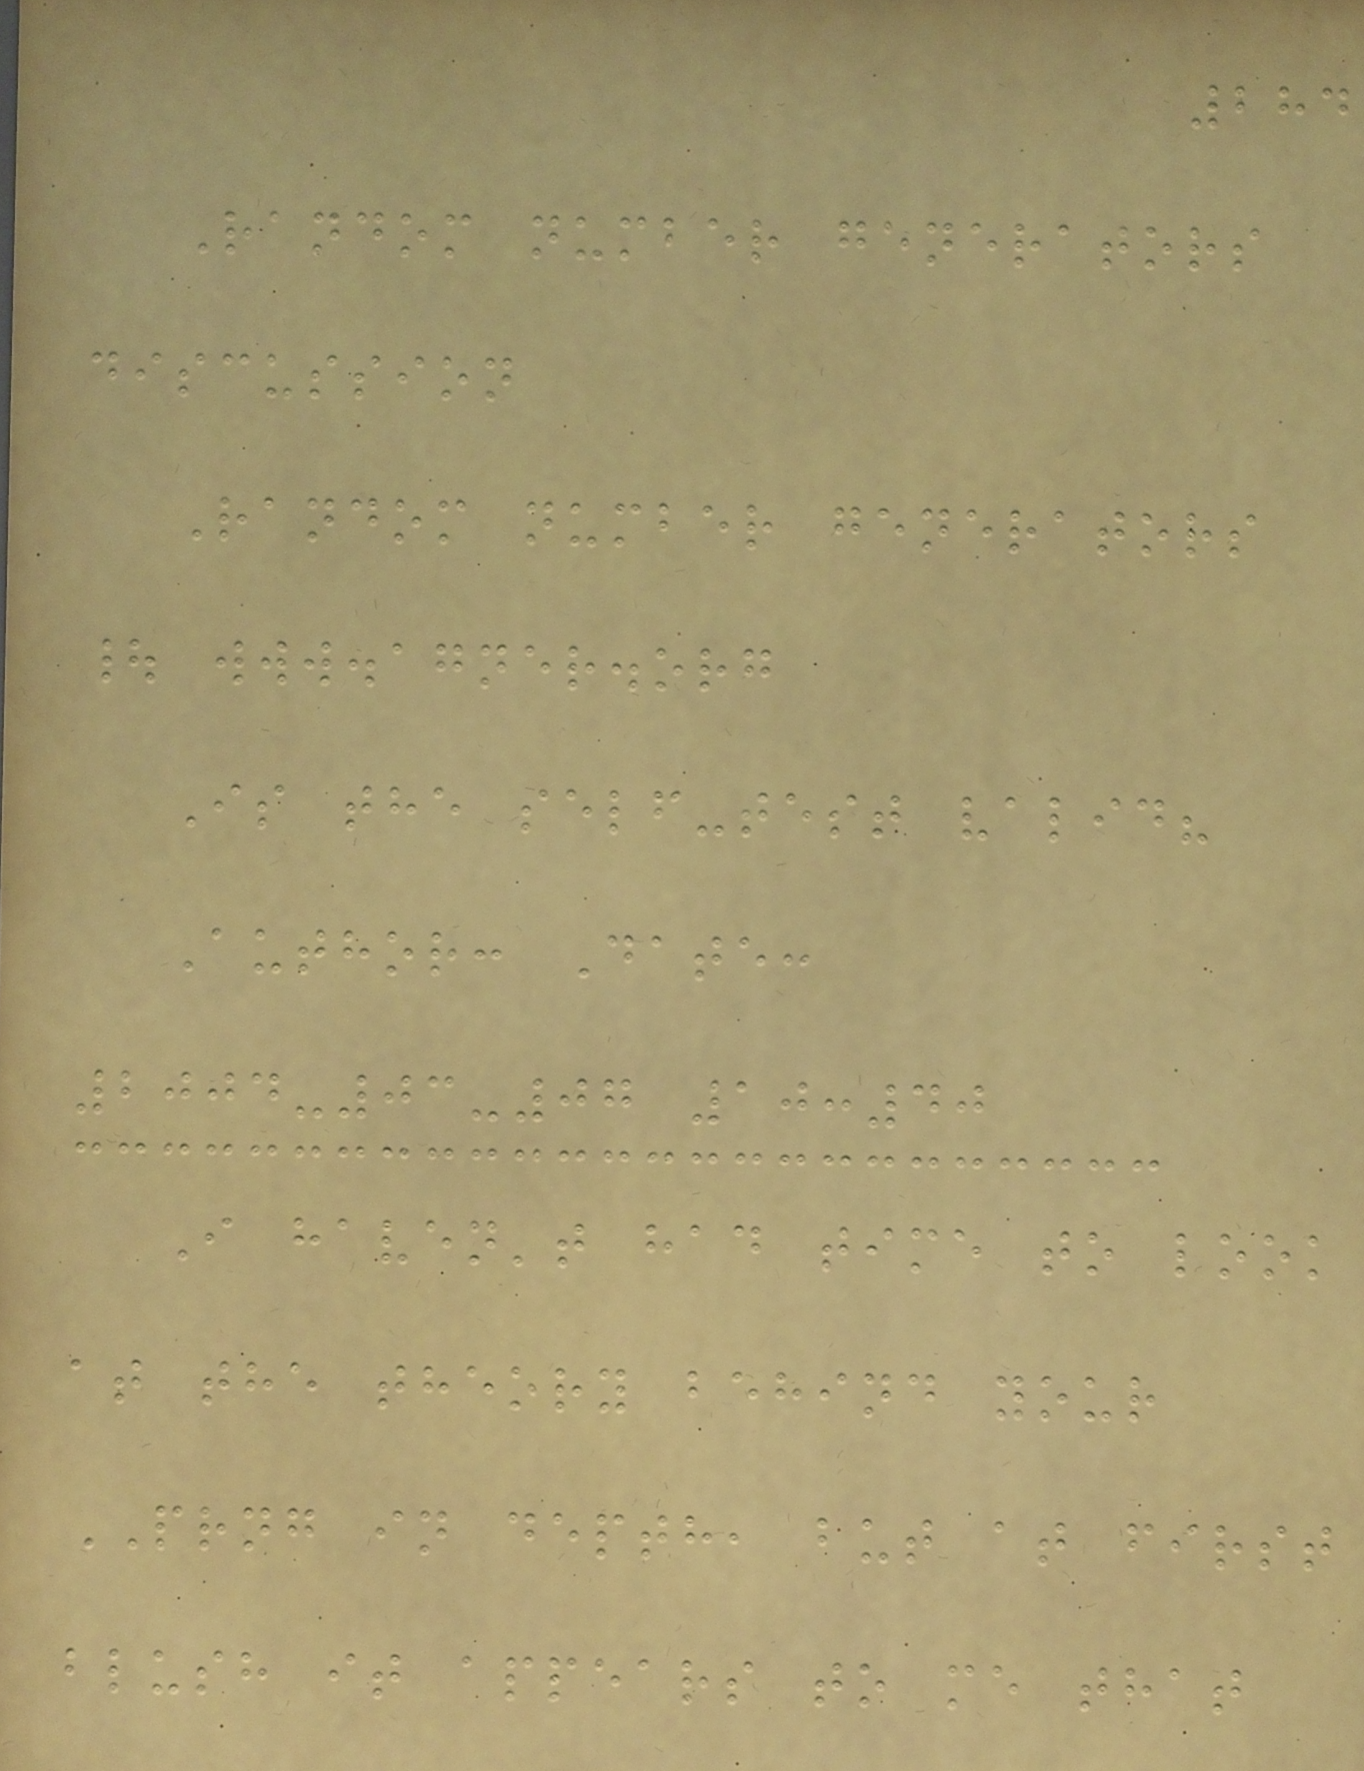284
Random number generators
discussion
Random number generators
| www.agner.org
Is the self-test valid?
Author: Date:
2004-03-07 10:40
I haven't had time to look
at the theory behind your
PRNG in depth, but at first
blush it appears to me that
